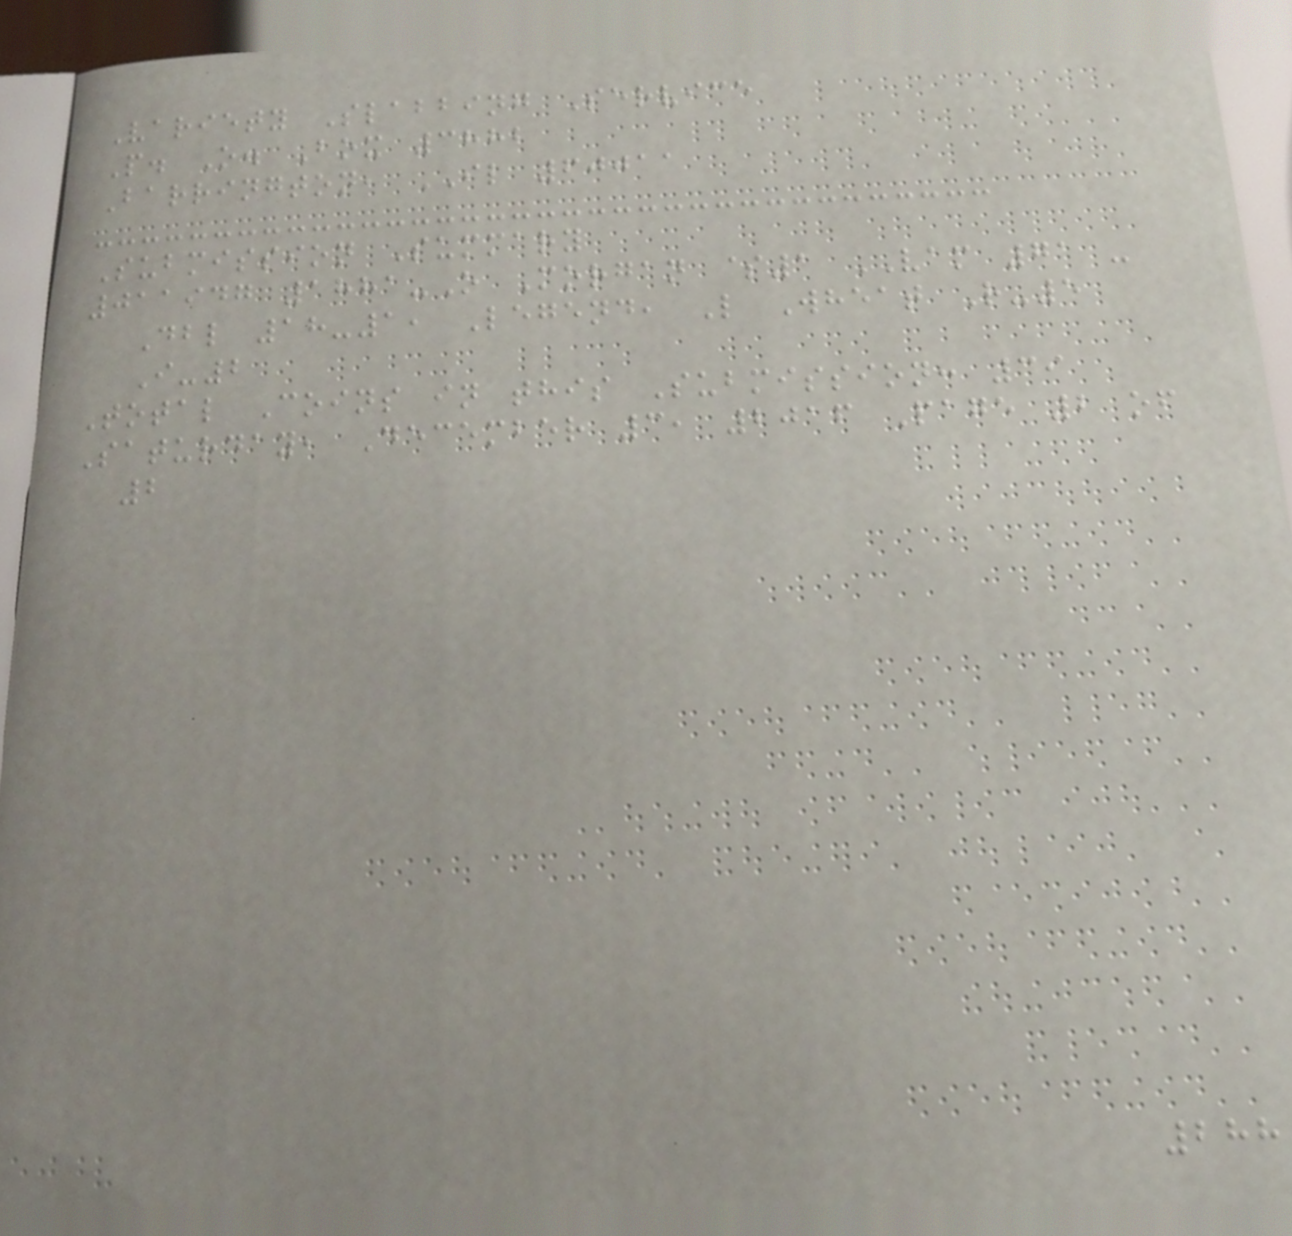Variety Slabbing Service
P. O. Box 3882
Barrington, IL 60011
Submission Summary
011947 1881-O Morgan $1 VAM 71 -
Dbl 18-1, Legend, L Wheat R-5
I-2
Total Coins in this Submission: 39
Saturday, December 3, 2016 Page 2 of
2
288
